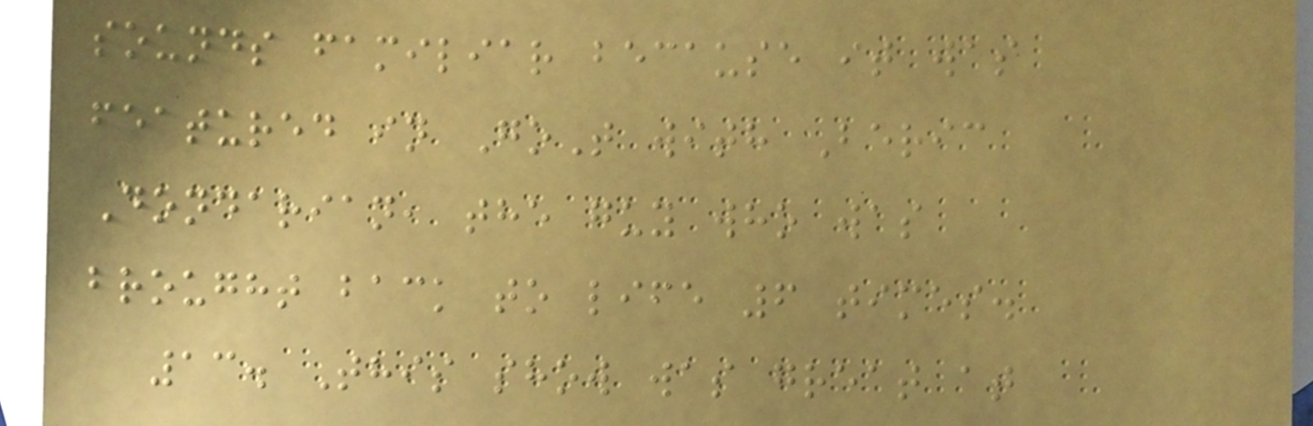sounds familiar because it was
featured in GoT with Beric
Dondarian, the guy who was
brought back to life 6 times.
13. This show was great at
